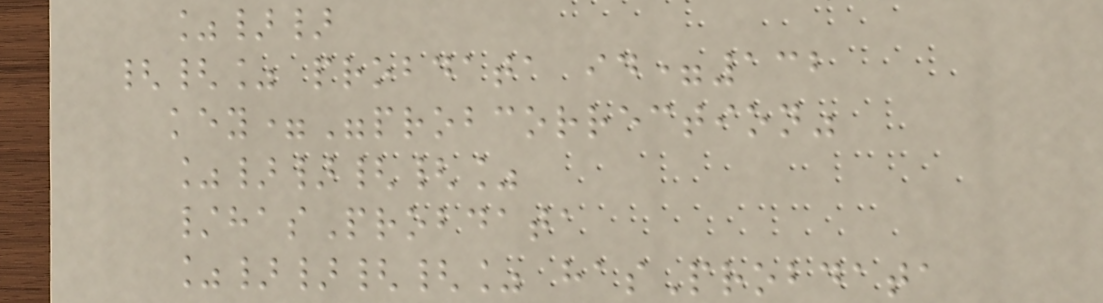%}}
{{% probdata id=132
key="probcorrection"
%}}{{%
/hasProbdata
%}}{{% hasProbdata
